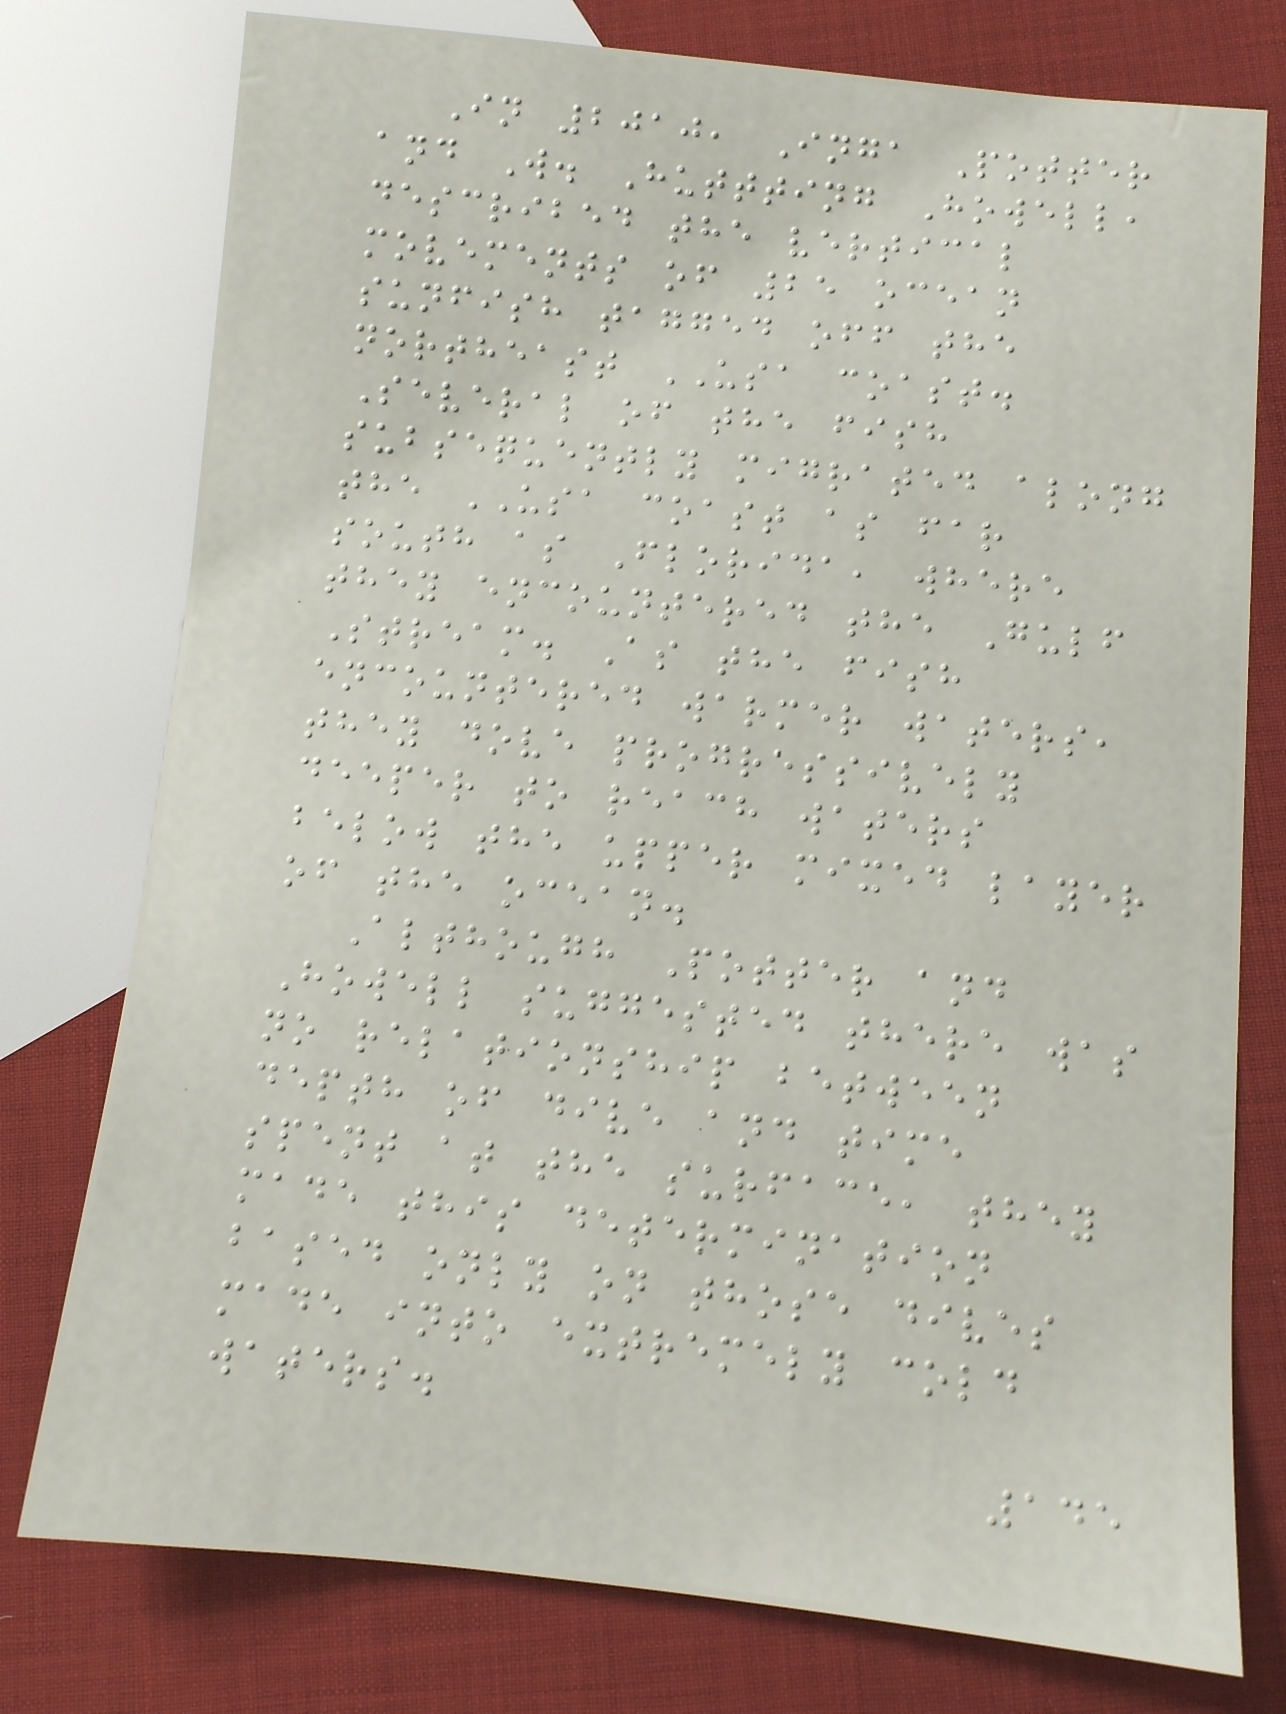In 2010, Inga Potter
and W. Huttting Howell,
described the vertical
movements of 25 ocean
sunfish tagged off the
northeast USA coast.
Several of the fish
subsequently migrated along
the USA coast as far
south as Florida, where
they encountered the Gulf
Stream. As the fish
encountered warmer waters,
they dove progressively
deeper to reach waters
below the upper mixed layer
of the ocean.
Although Potter and
Howell suggested there was
no relationship between
depth of dive and time
spent at the surface, they
made this determination
based only on those dives
made into extremely cold
waters.
145
